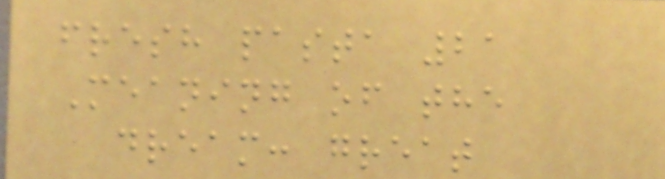fresh pasta 21
Meaning of the
dream: great
